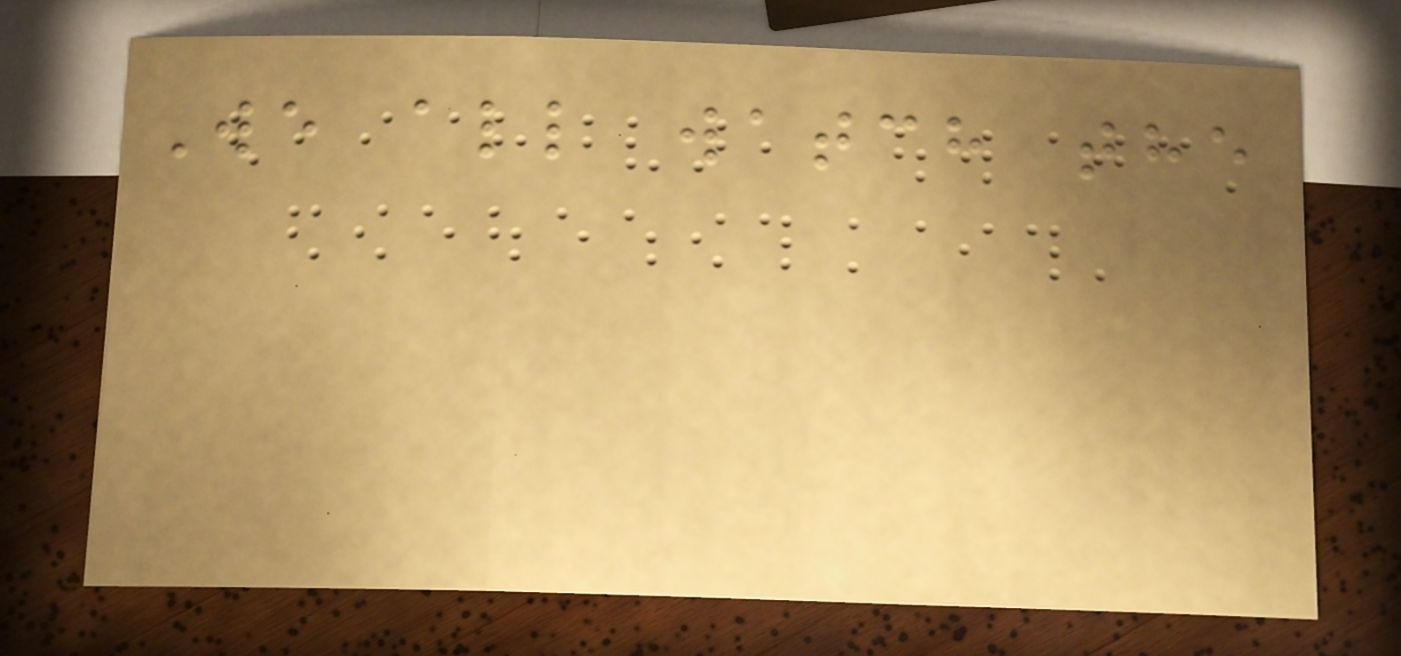We all watch the
